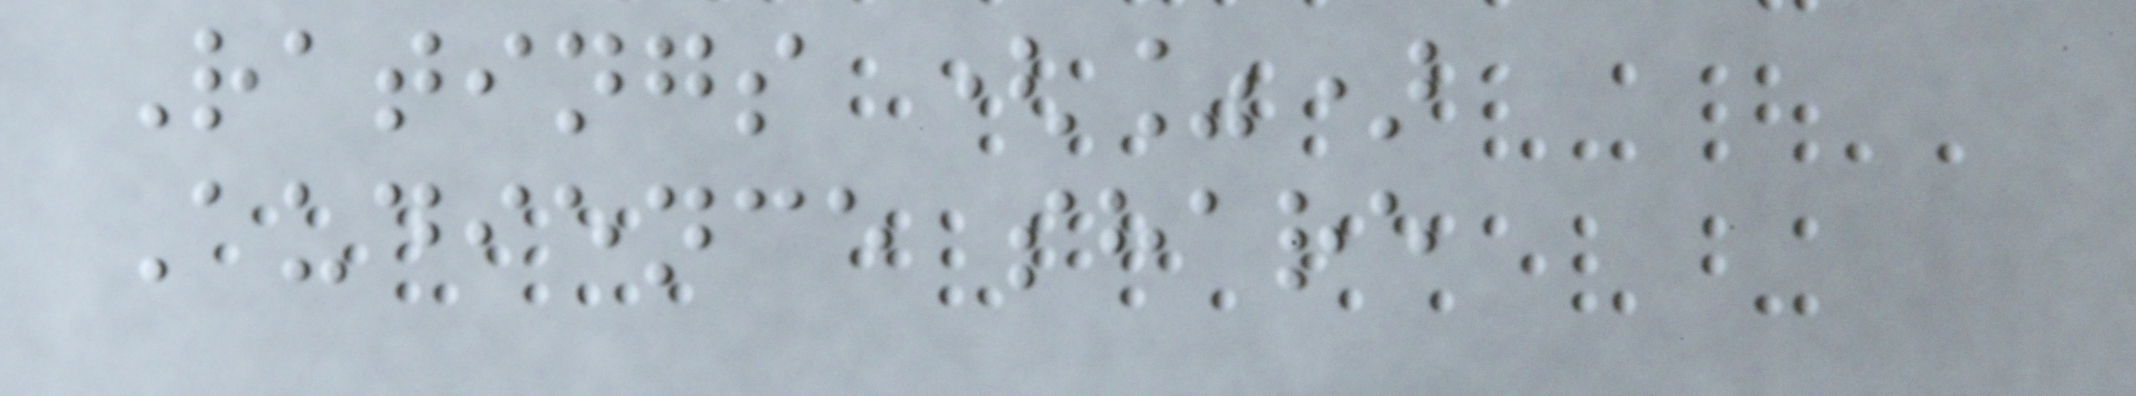Ratings (%)
Audience share
